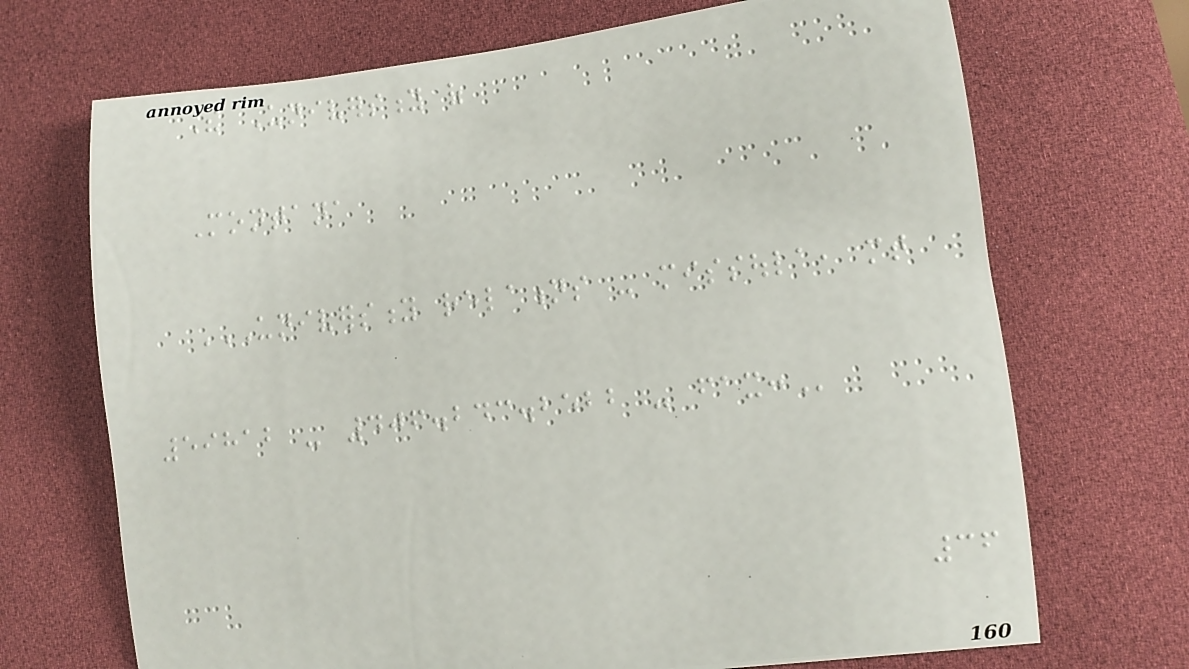The University of
Montana
UNIVERSITY RELATIONS - MISSOULA, MT
59812 - 406.243.2522 - FAX:
36
